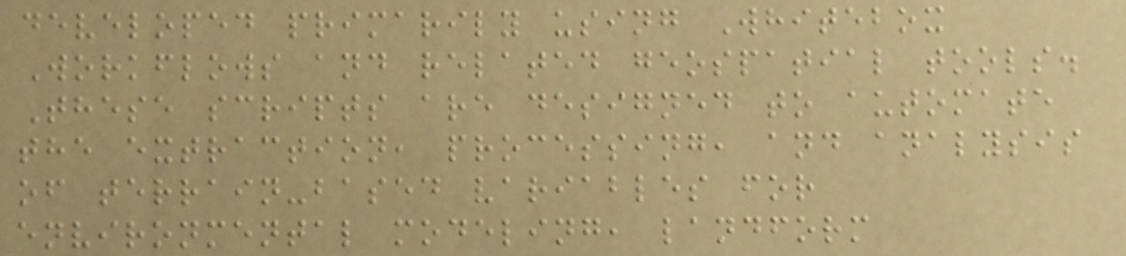developed primarily using Whitebox
Workflows and related geospatial tools.
These scripts are designed to automate
the extraction, processing, and analysis
of terrain-based variables for
environmental modeling, landform
